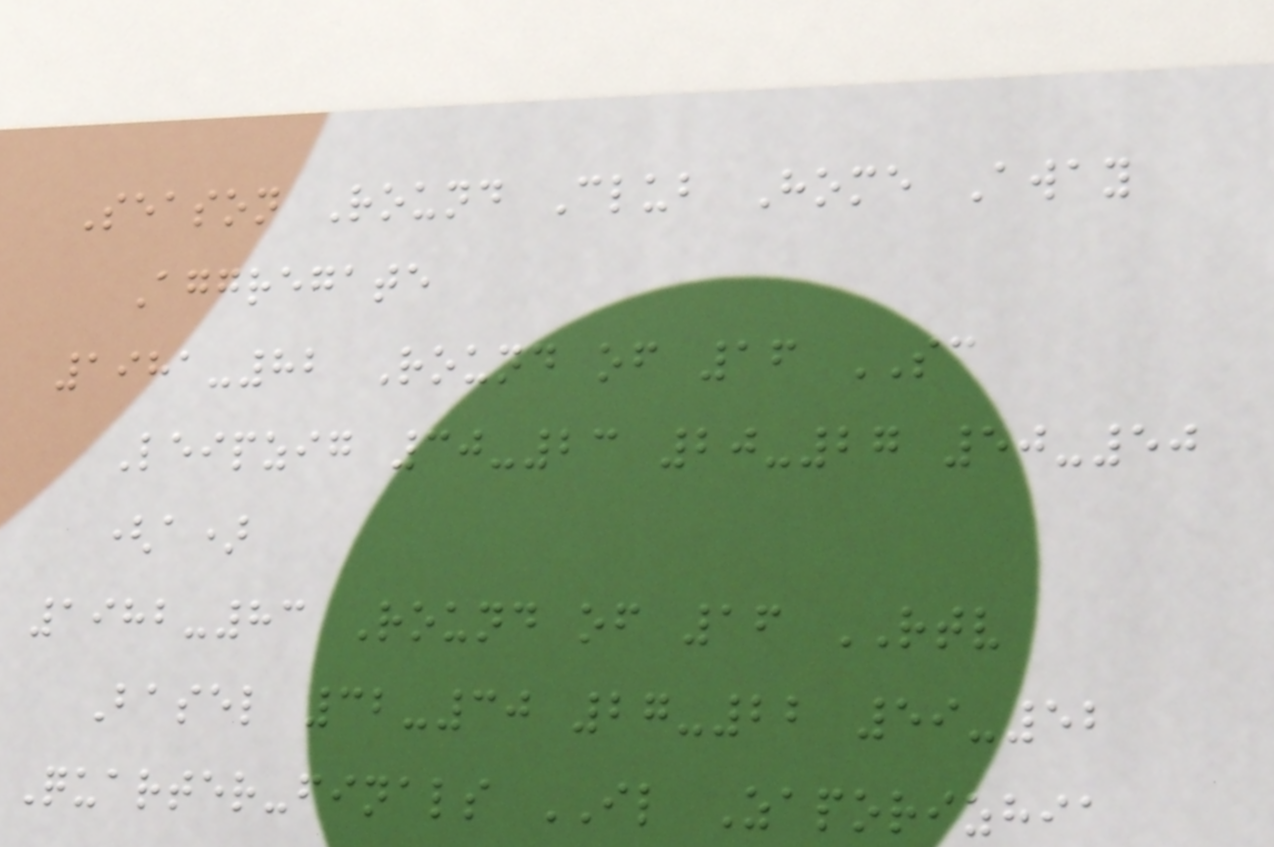Season Round Club Home Away
Aggregate
1981-82 Round of 16 SC
Leipzig 30-23 20-27 50-50
(a)
1982-83 Round of 16 RTV
Basel 32-30 27-22 59-52
Quarter-finals IL Zaporizhia
